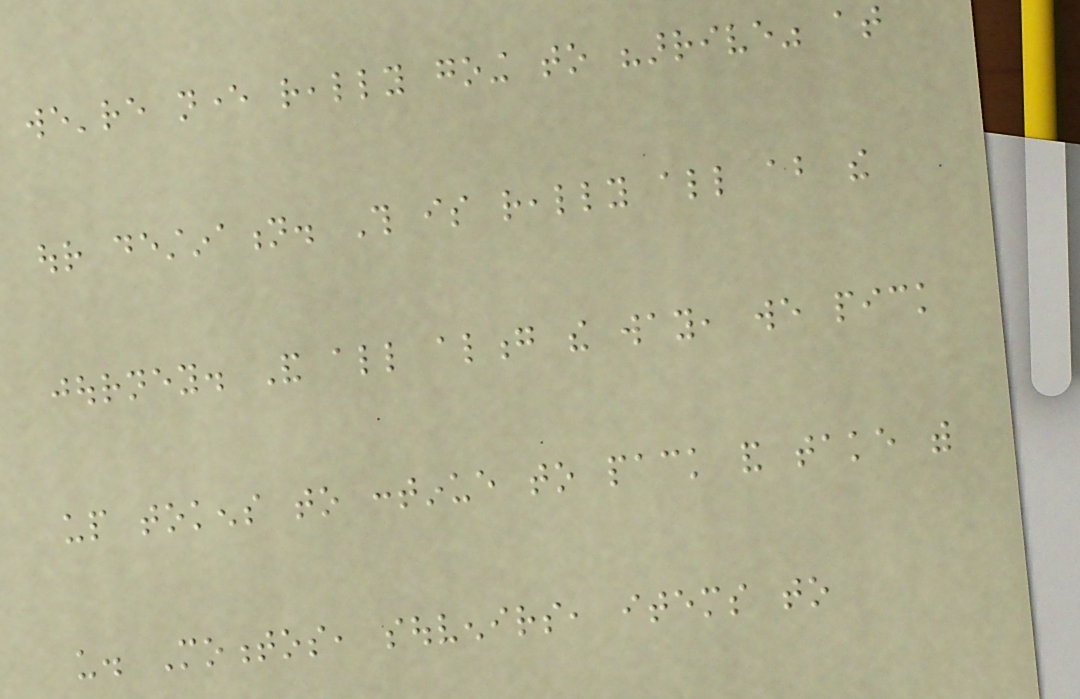we're never really going to "arrive" at
our destination. This is really all about the
journey. And all along the way, we pick
up tokens to continue to pack and take with
us. Momentos, souvenirs, items to
